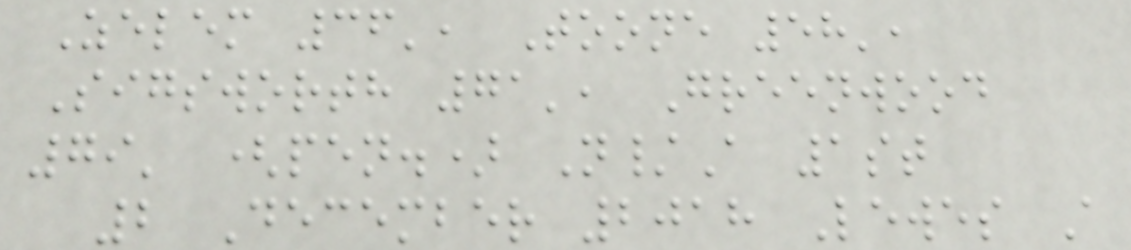Zelem 36', Toone 58',
Sigsworth 71', Greenwood
79' (pen.) N/A 1st
2 December 2018 Lewes A
